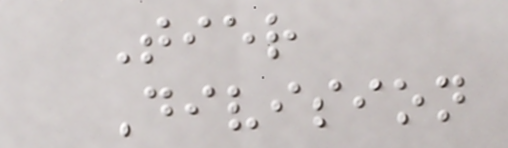Tier
Division
